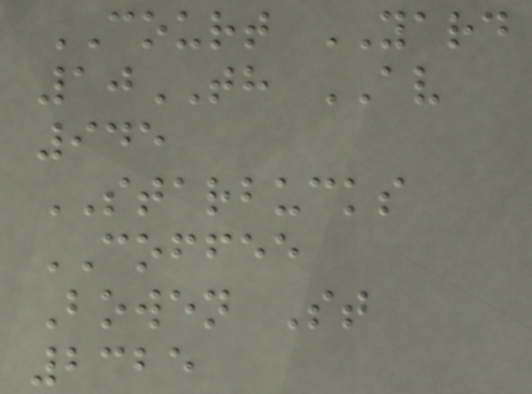COURT YARD
10TH AV
945
STARBUCKS
COFFEE
Bowen St
2325
